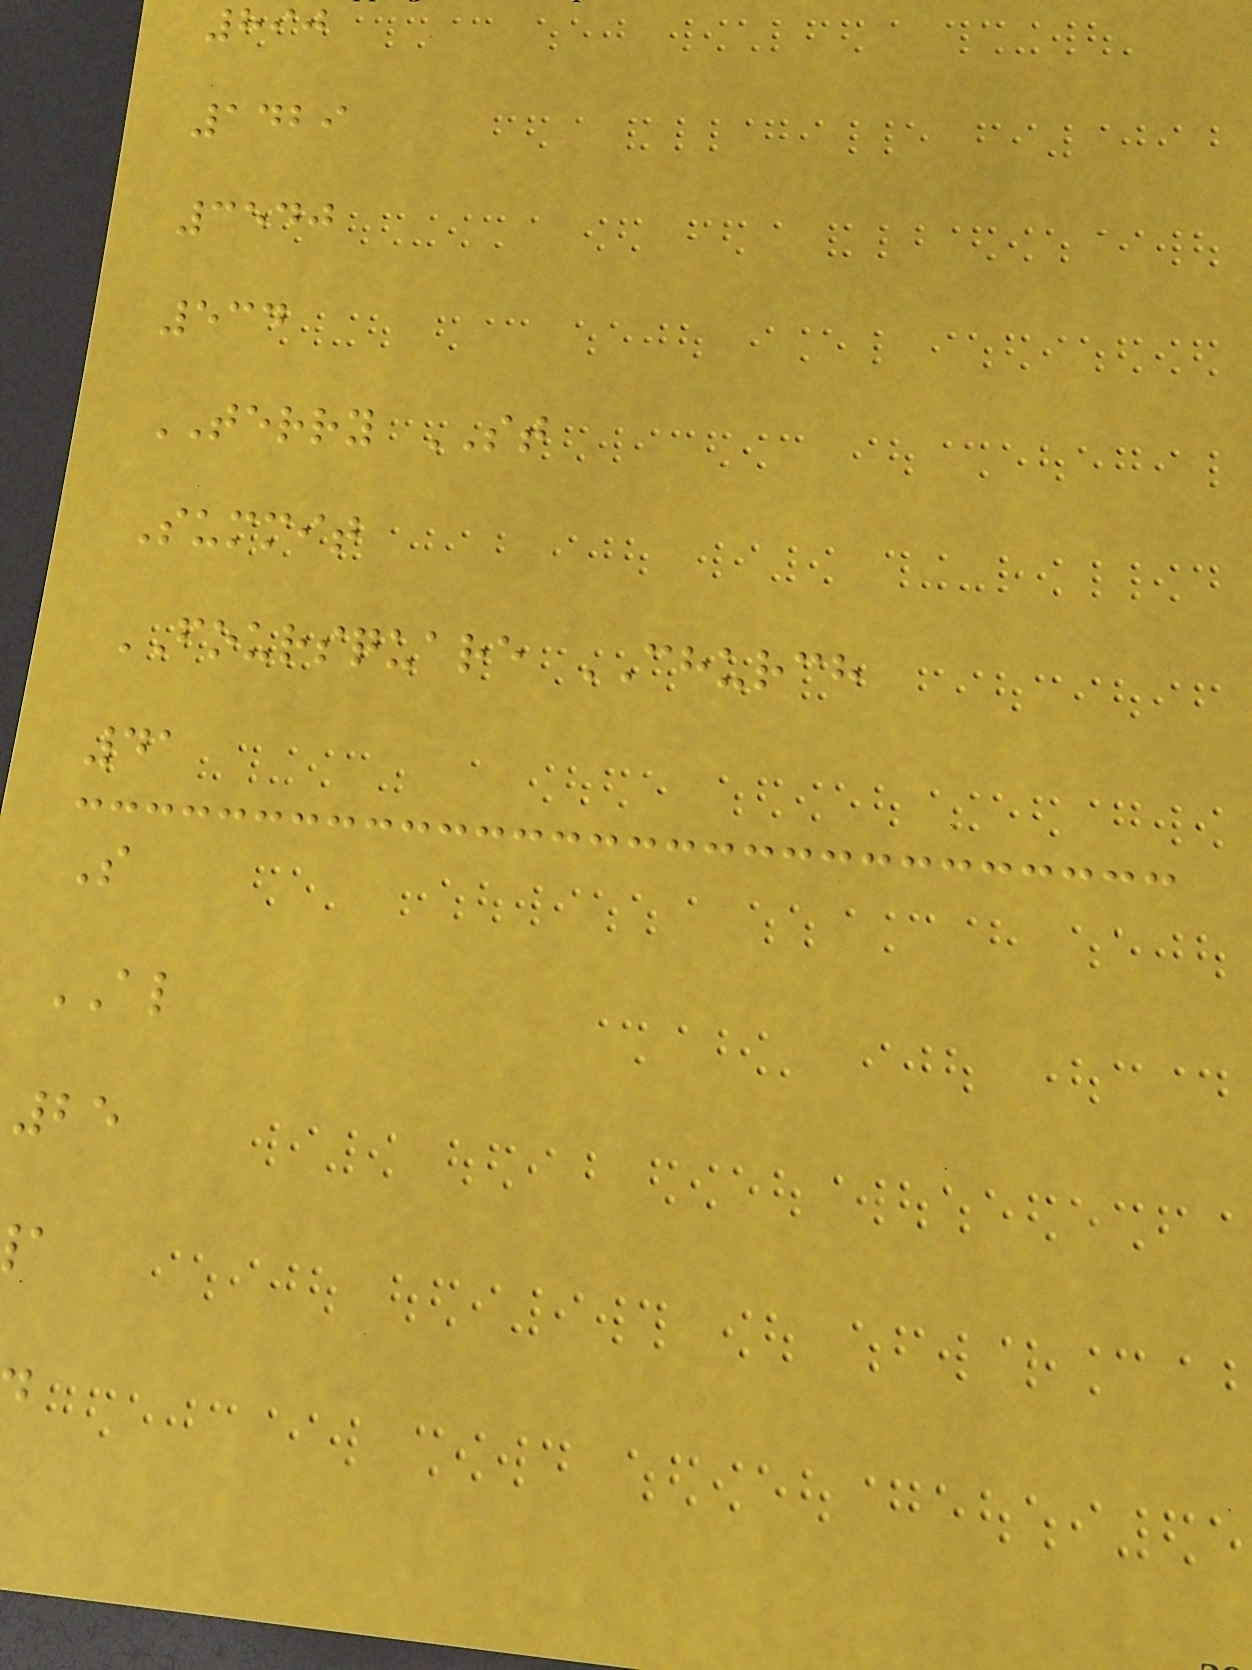890
1429
3540
534
TERRY ST
Summit
FOURSQUARE CHURCH
41
S
AL
25
